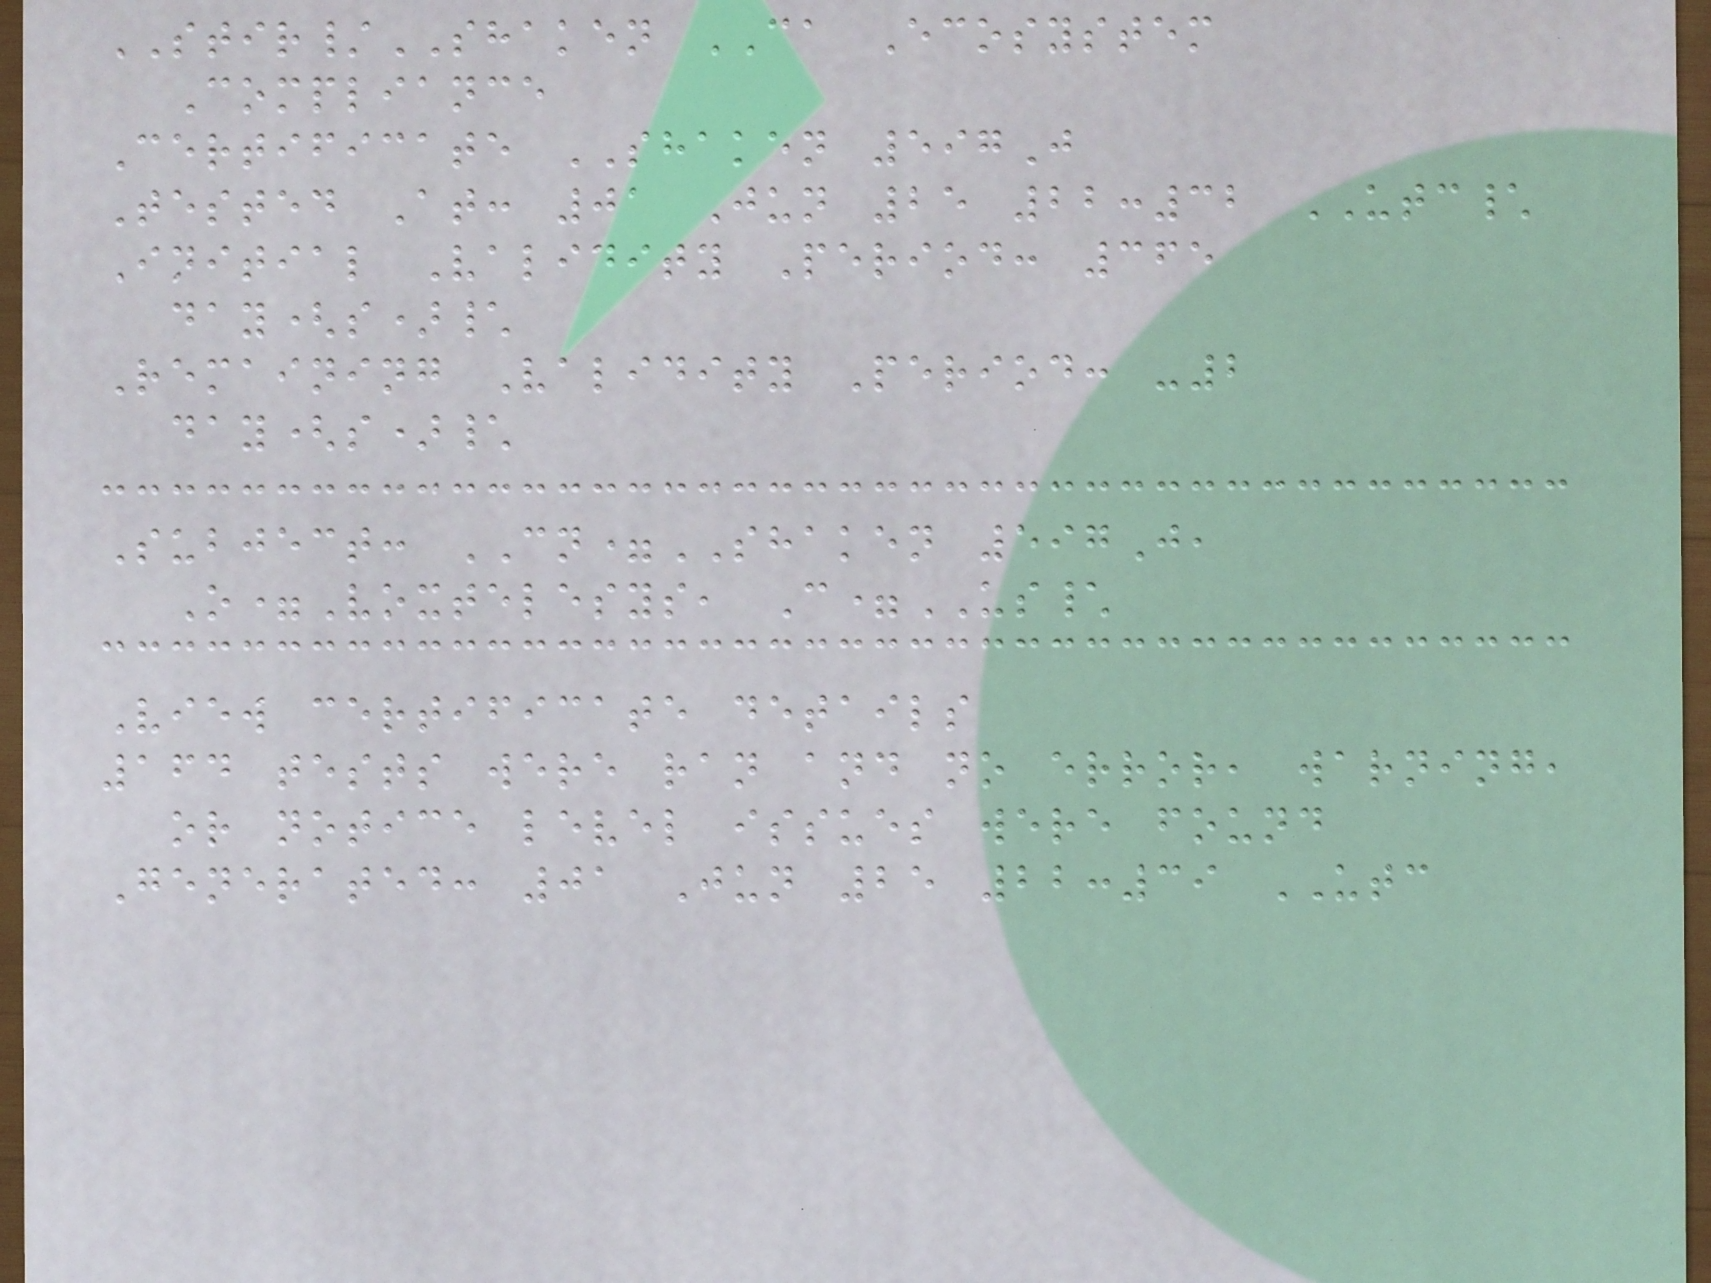STIR/SHAKEN CA Ecosystem
Compliance
Certificate SHAKEN 597J
Tested At: 01 Jun 25 22:32 UTC\
Initial Validity Period: 365
day(s)\
Remaining Validity Period: -2
day(s)\
Subject: CN=SHAKEN 597J,
O=Voxtelesys, C=US\
View certificate details
164 tests were ran and no error, warning,
or notice level issues were found
Generated: 01 Jun 25 22:39 UTC
